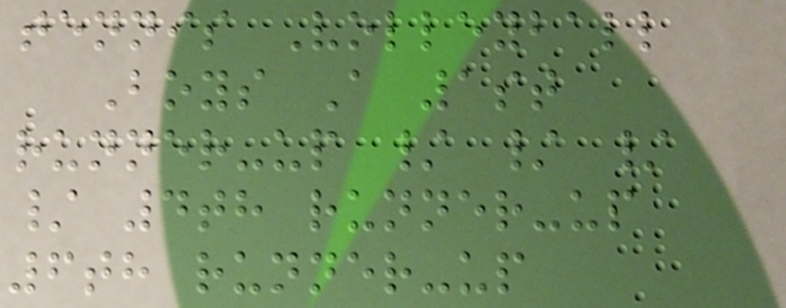tennis Volleyball
Boys A 1st
runner-up / / /
/ 4th runner-up
6th runner-up
